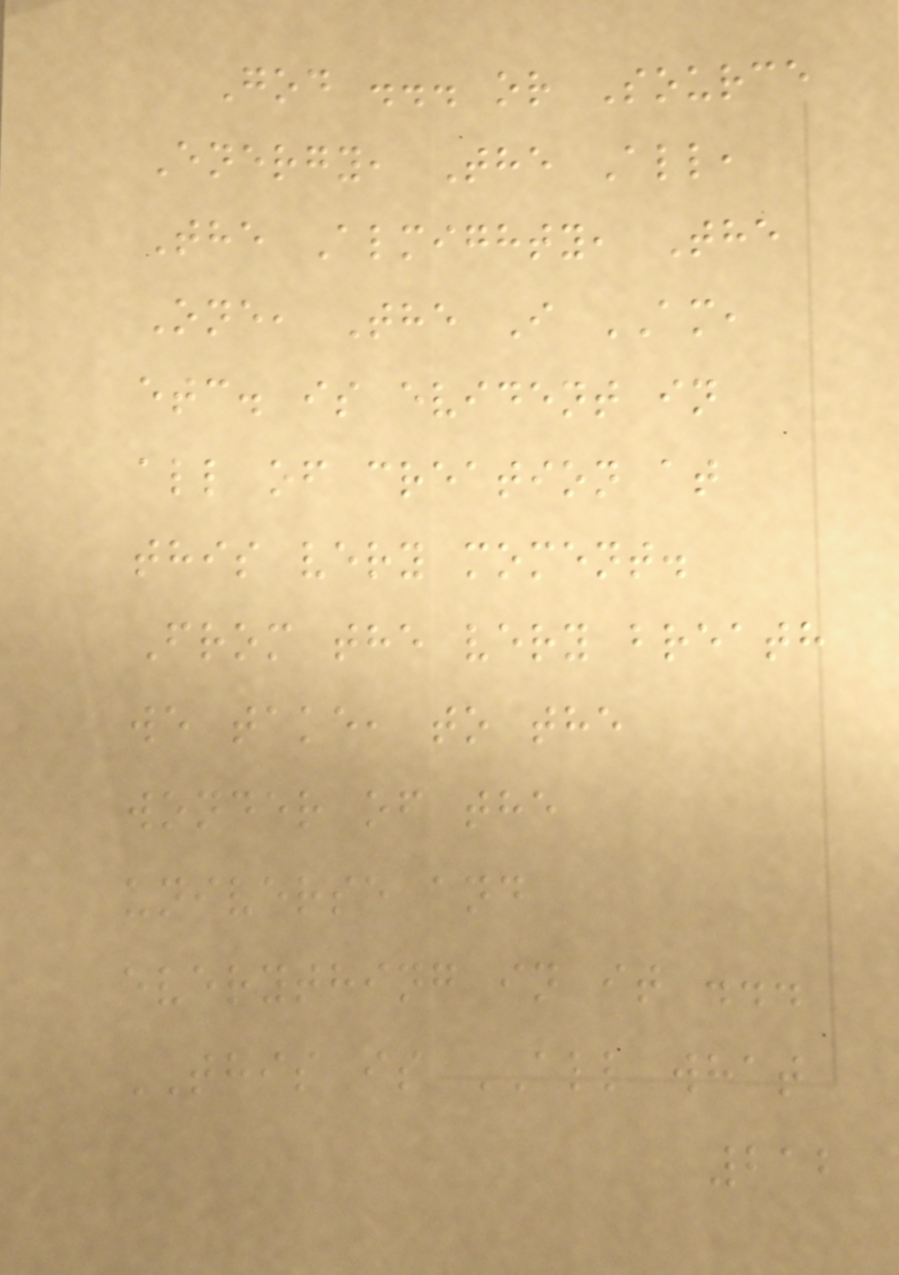God ... or Source
Energy, The All,
The Almighty, The
One, The I AM,
etc. is evident in
all of creation at
this very moment.
From the very breath
we take, to the
wonder of the
universe and
everything in it ...
THIS is ALL what
212
